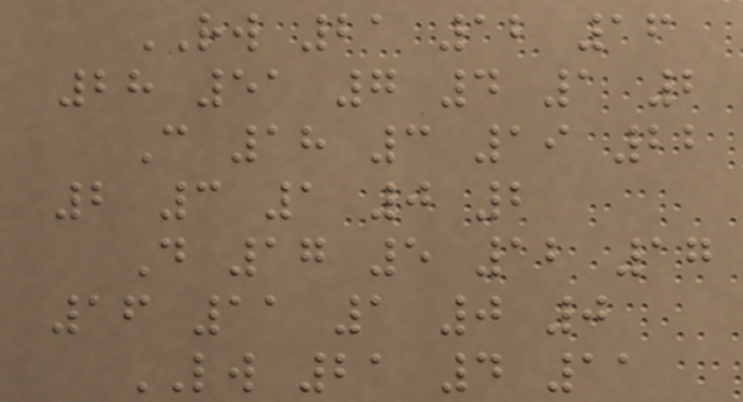RW 21 12 16
28 51 7 4 1 2
C 18 3 19 22
2 3 1 0 2
D 17 5 12 17
16 11 1 0 0
LW 21 4 11
